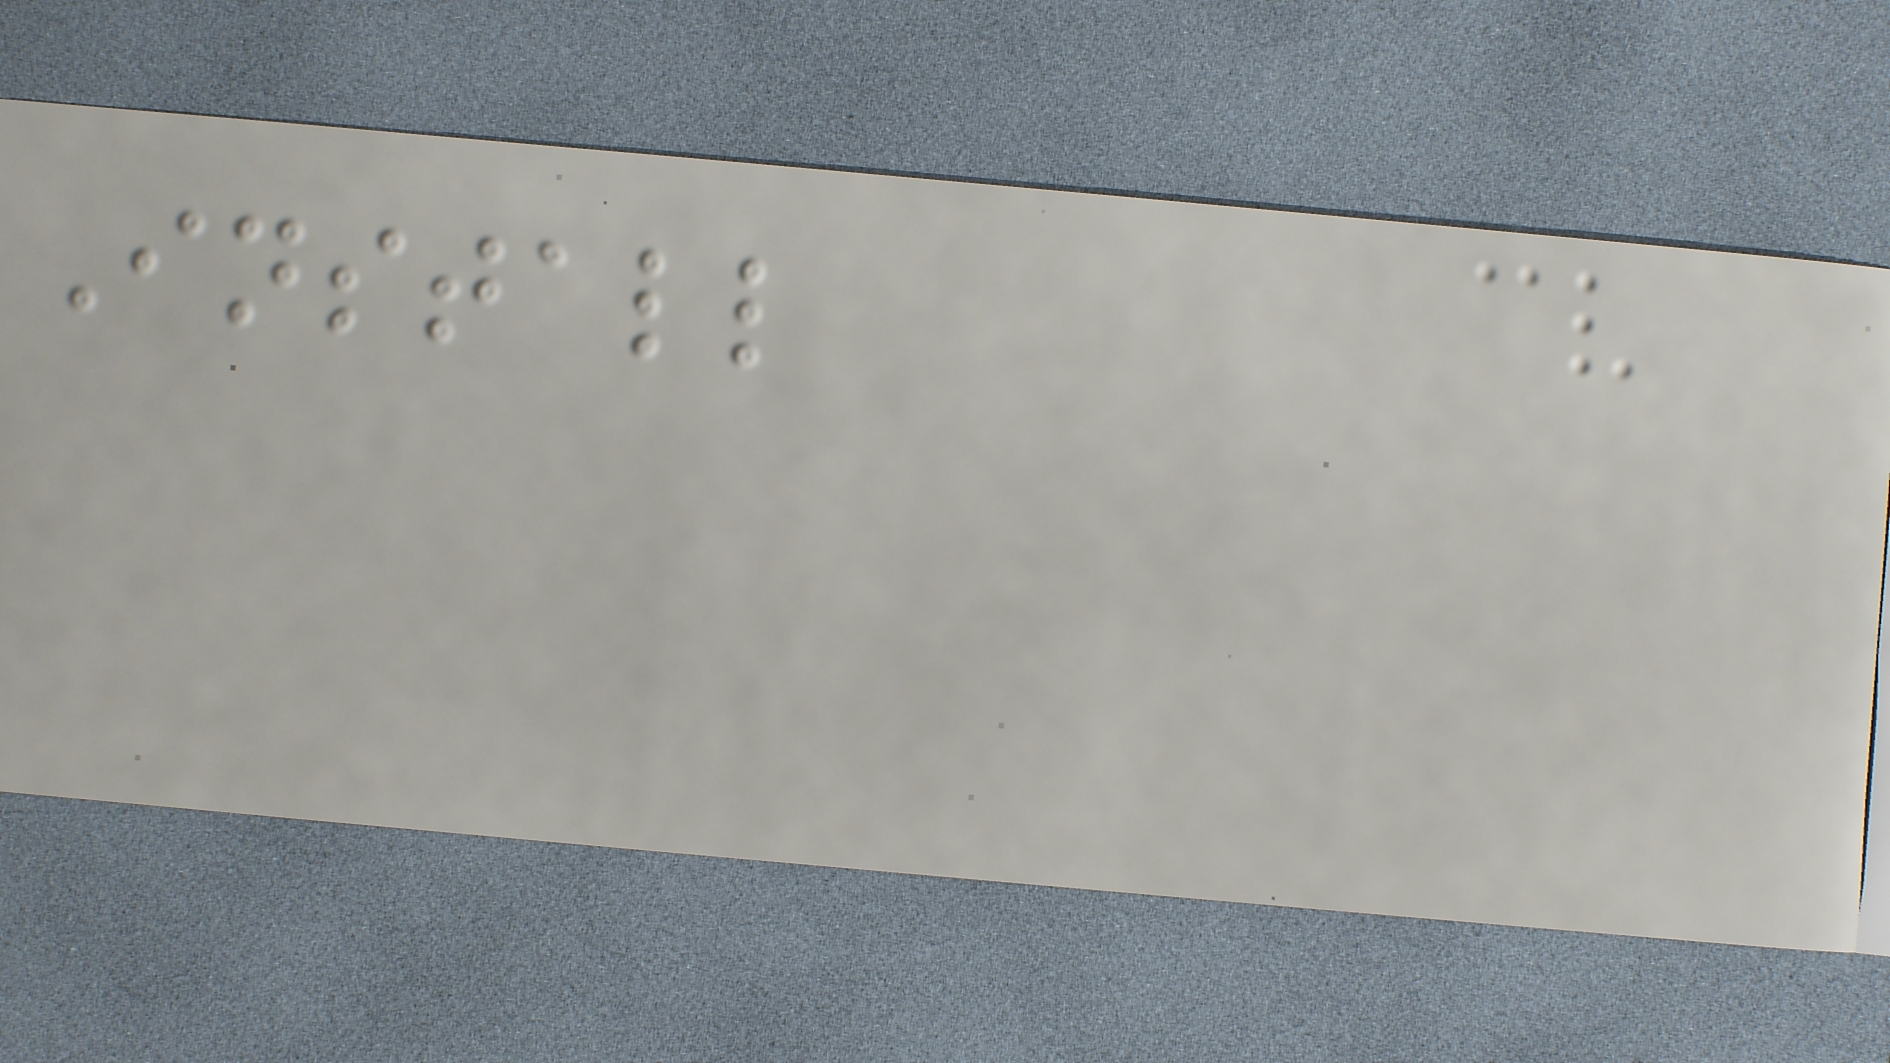Install
